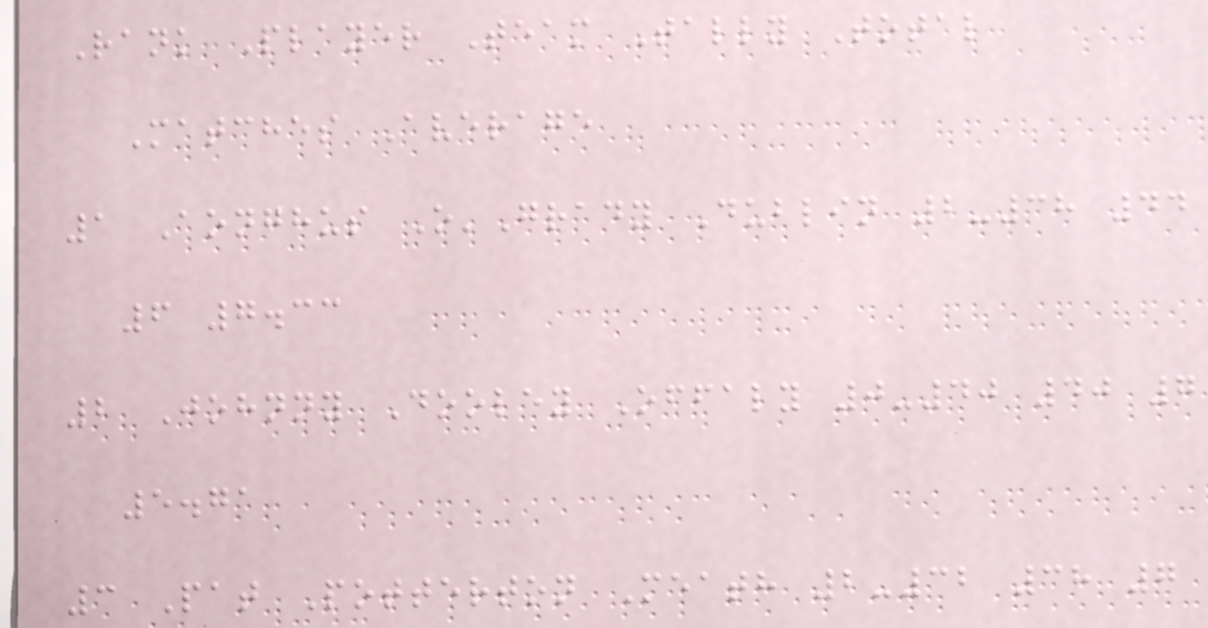Rank Player Team Tally Total
Matches Average
1 Aonghus O'Grady Dublin 2-38 44
6 7.33
2 Johnny Dooley Offaly 0-40 40 7
5.71
3 Pat Potterton Meath 2-32 38 7
